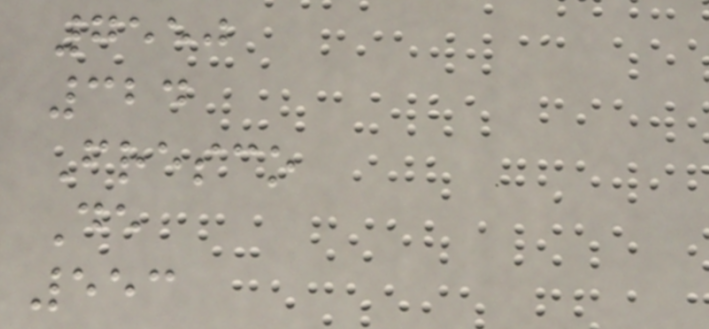7550
324
Fresco
De
553
